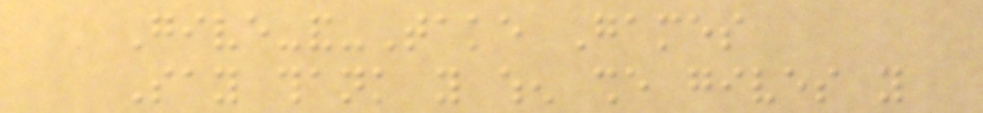Give-and-Take Games
Say thank you when she gives you
